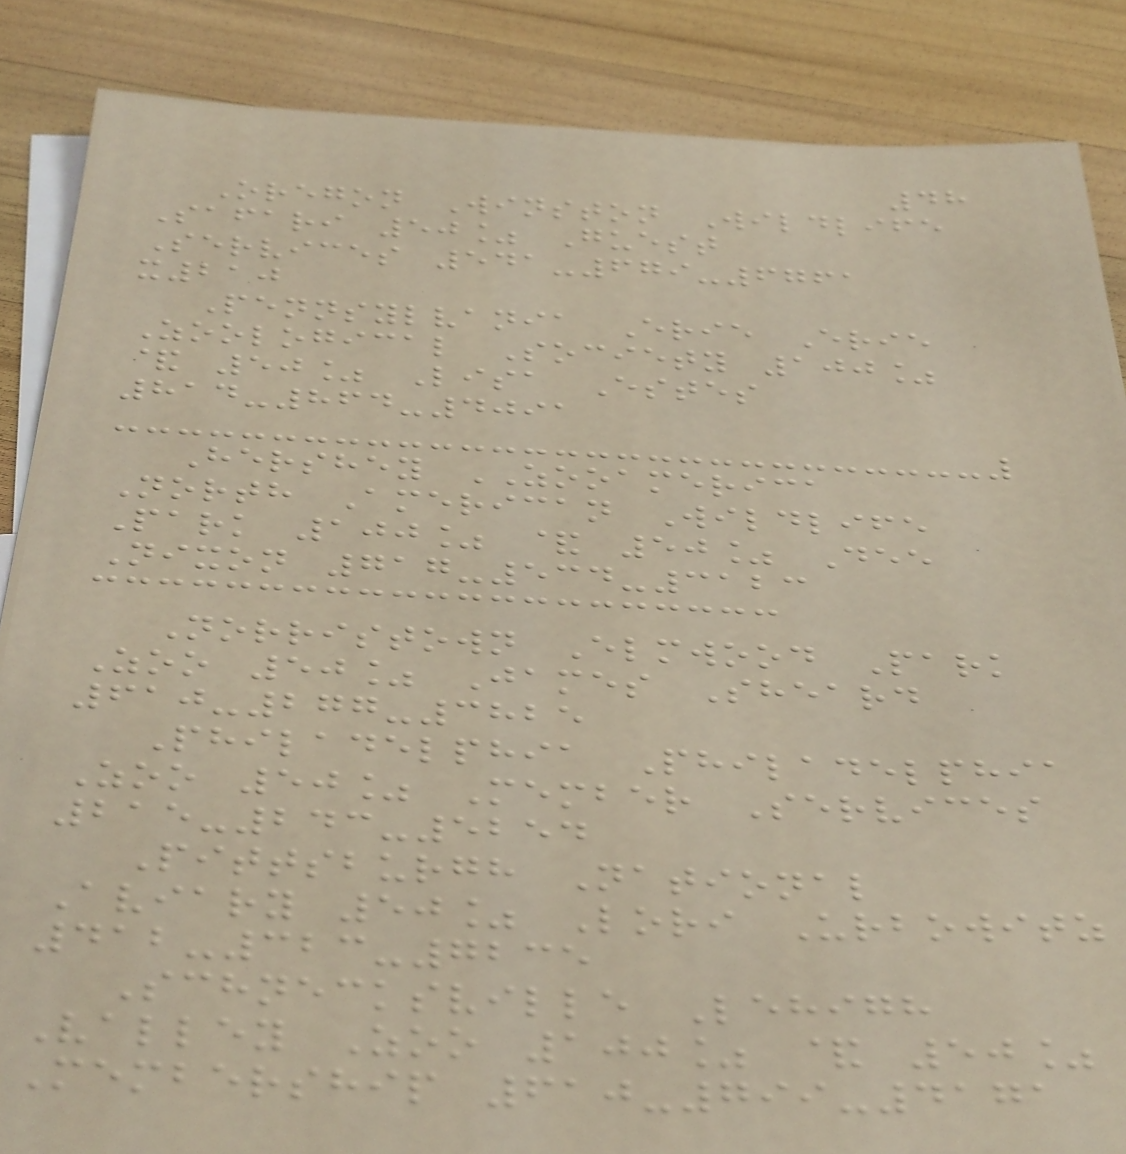48
Oregon Winston Wildlife
Safari 50% Guest
Services 541-679-6761
x210
Pennsylvania Erie Erie
Zoological Society 100%
& 50% Lisa Estes
814-864-4091
Hershey ZOOAMERICA
North American Wildlife
Park 100% & 50% Dee
Nixon 717-534-3123
Norristown Elmwood Park
Zoo 50% James Sheard
610-277-3825
Philadelphia Philadelphia
Zoo 50% Member Services
215-243-5254
Pittsburgh National
Aviary 50% Lori Urbowitz
412-323-7235
Schnecksville Lehigh
Valley Zoo 100% & 50%
Membership 610-799-4171
